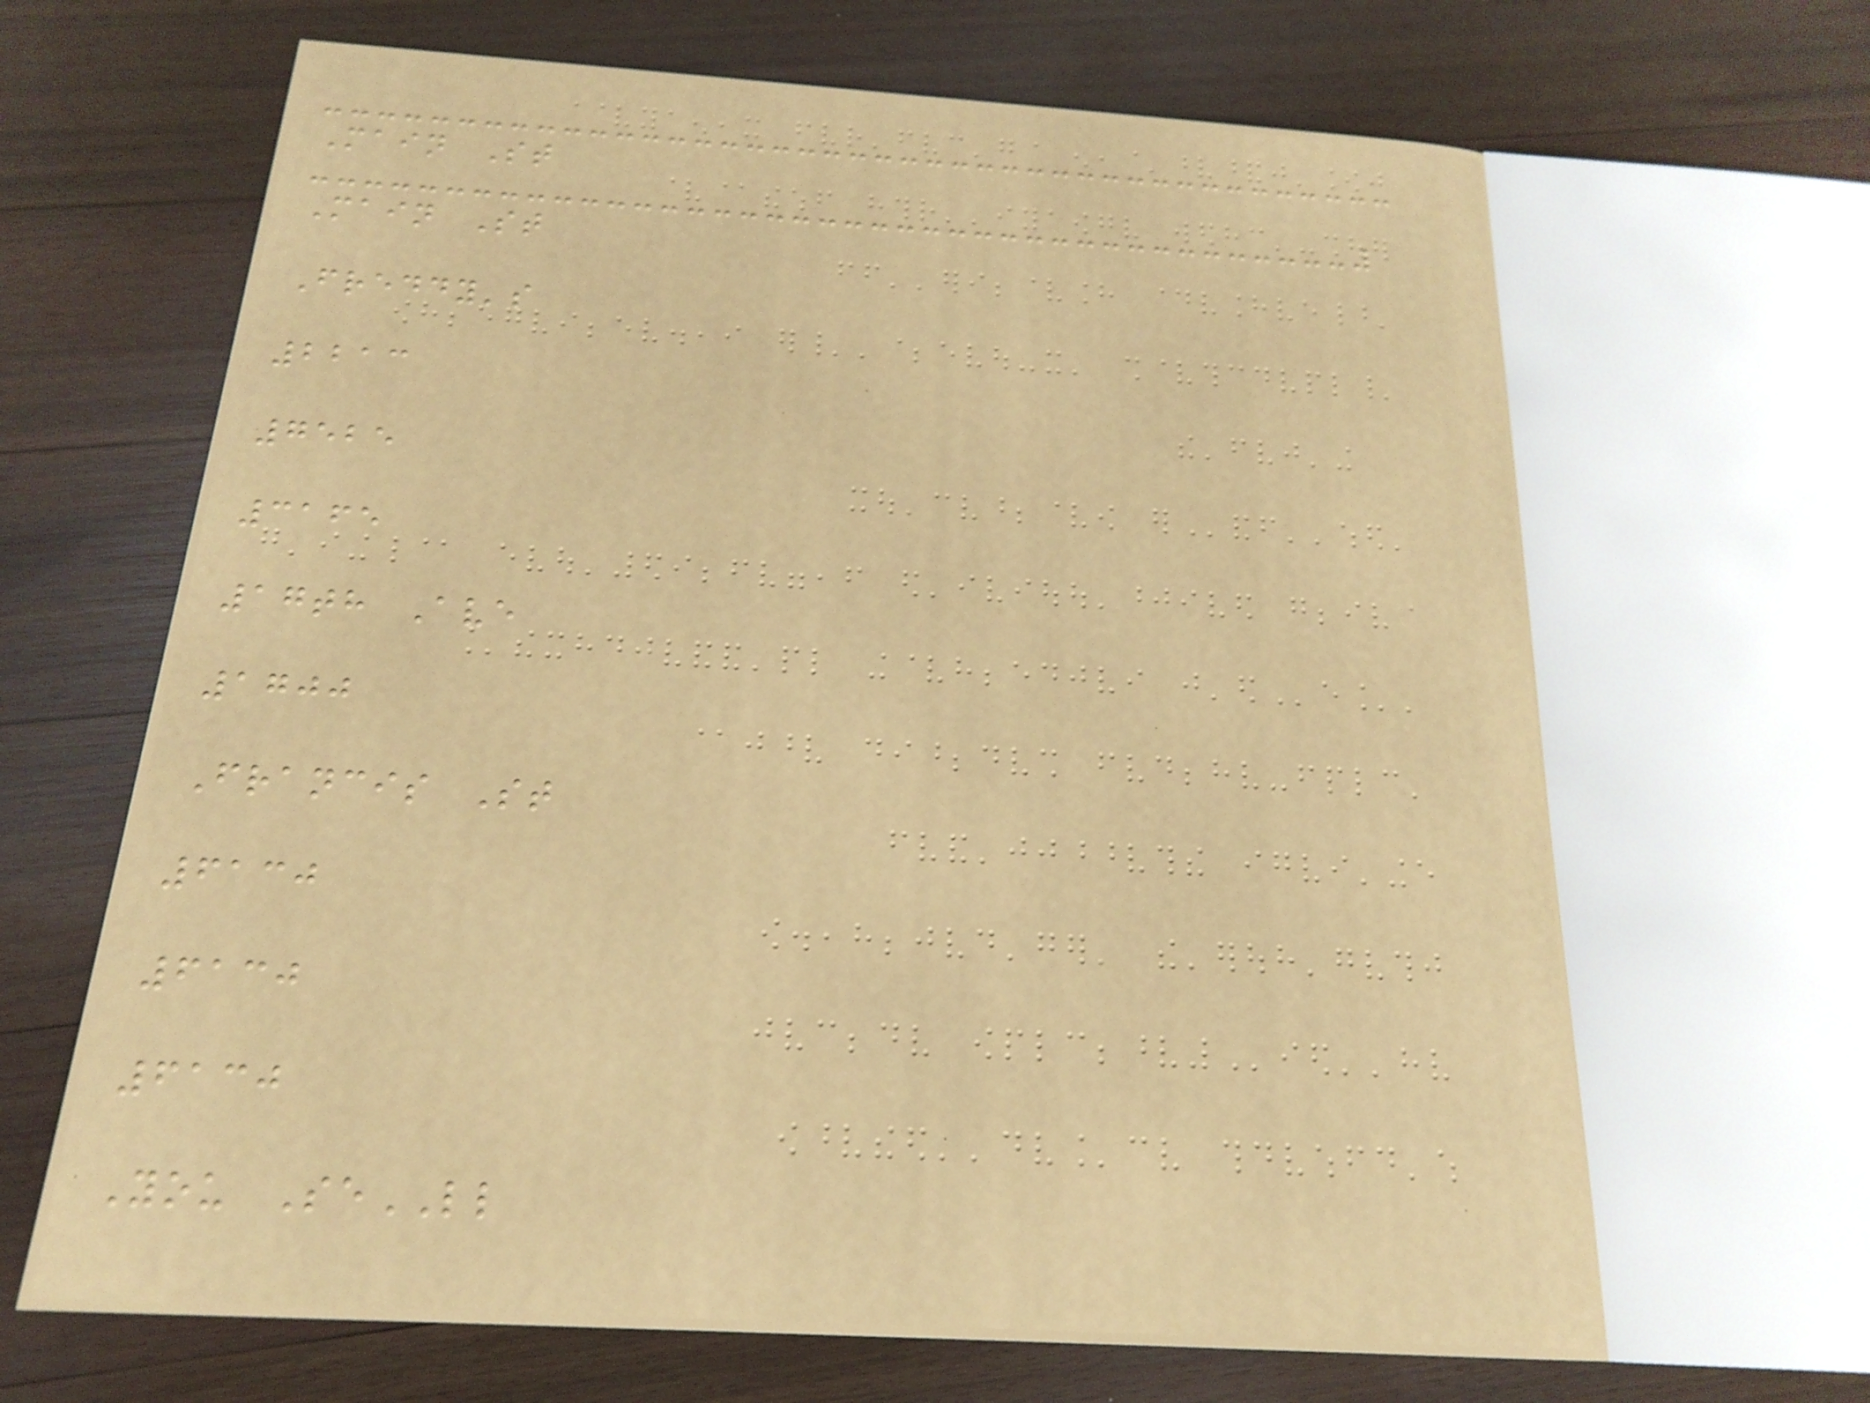Main St
Main St
Freddy's
2213
7525
3165
17th Ave
1700
Francis St
6130
6130
6130
You SeLL
